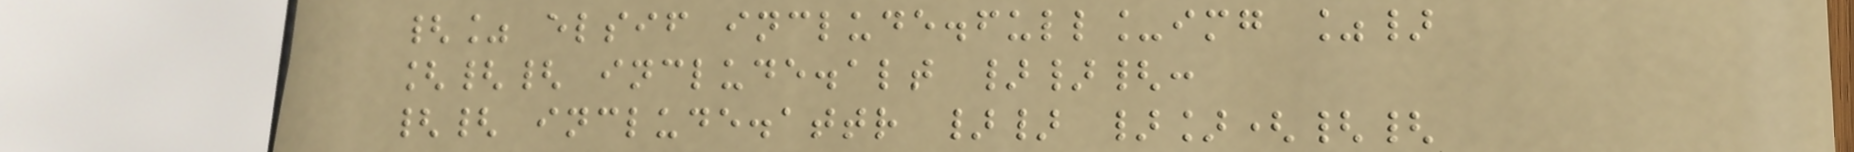{% elsif include.full_img %}
[{{ include.alt }}{:
{{ include.attr }} }]({{
